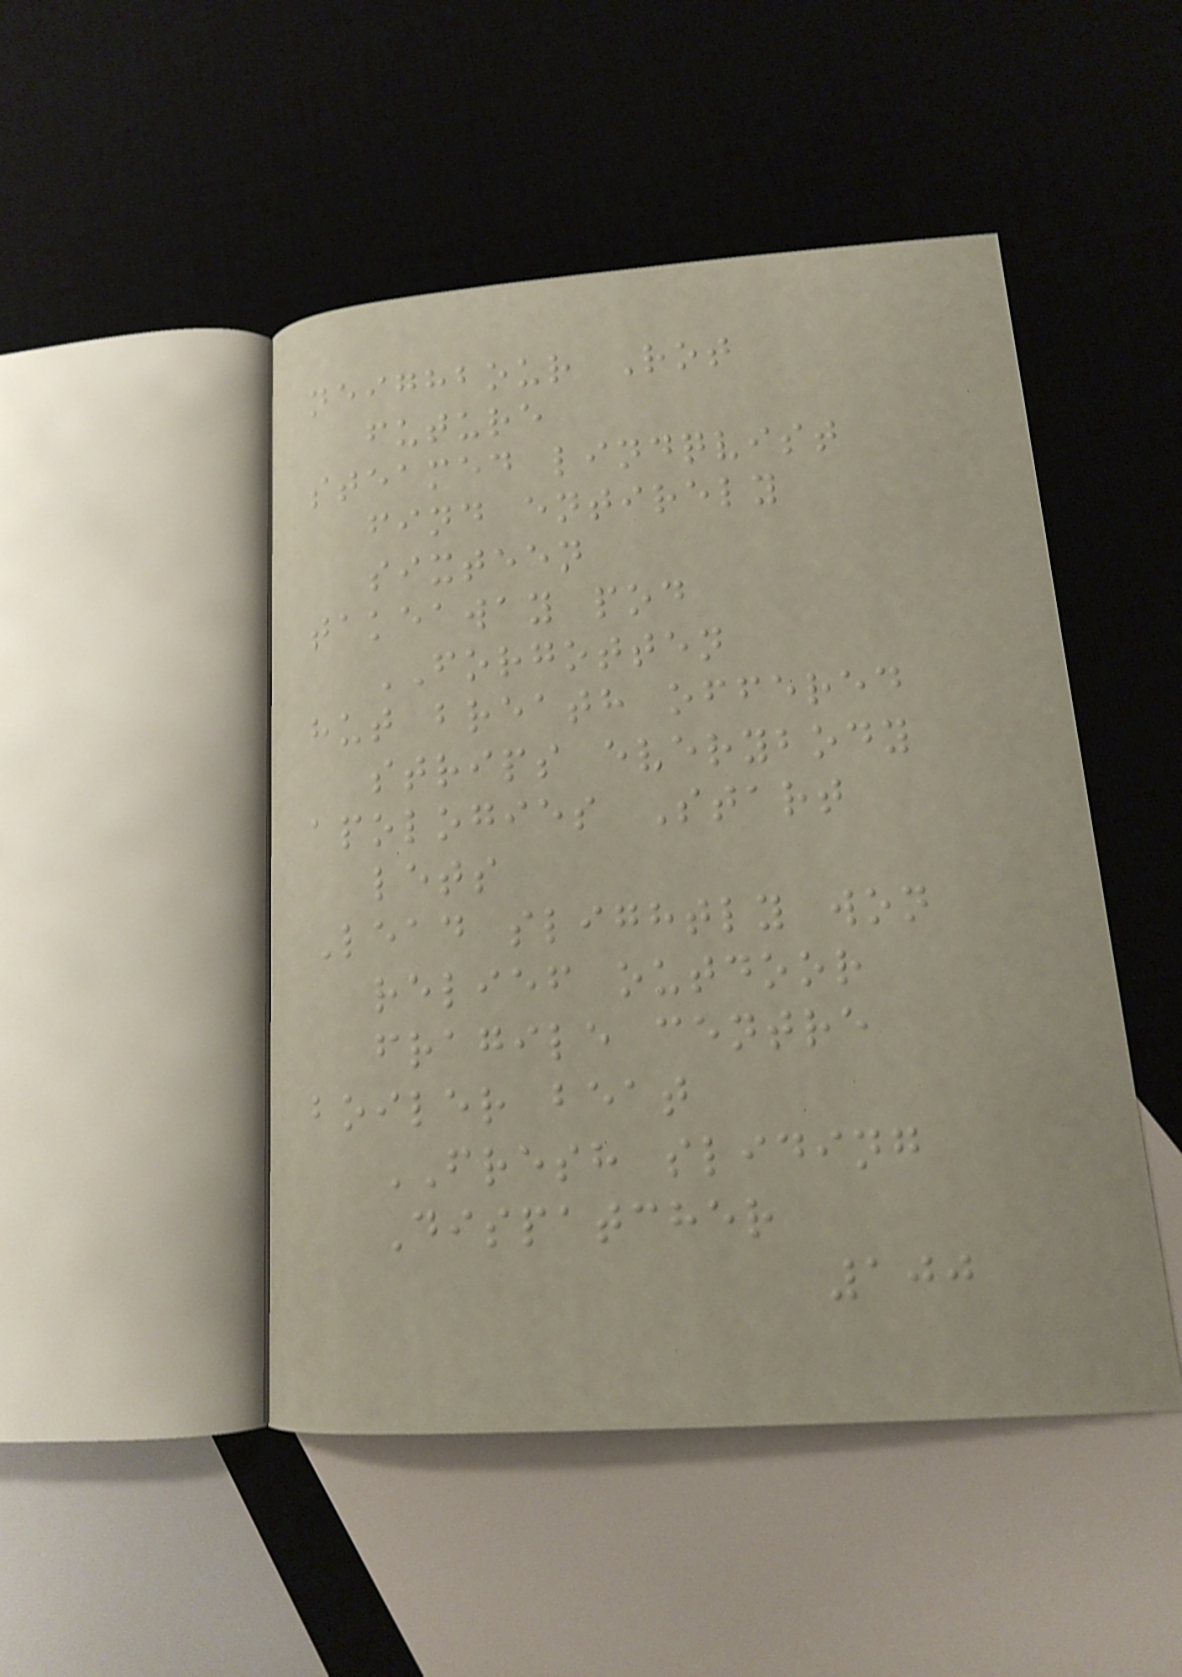neighbour Rot
future
steamed lindqvist
find entirely
sixteen
takeaway pod
FORGOTTEN
hut breath offered
strips everybody
apologies Start
lets
Lead slightly won
relief outdoor
fragile centre
boiler beat
FRESH sliding
Dispatcher
100
